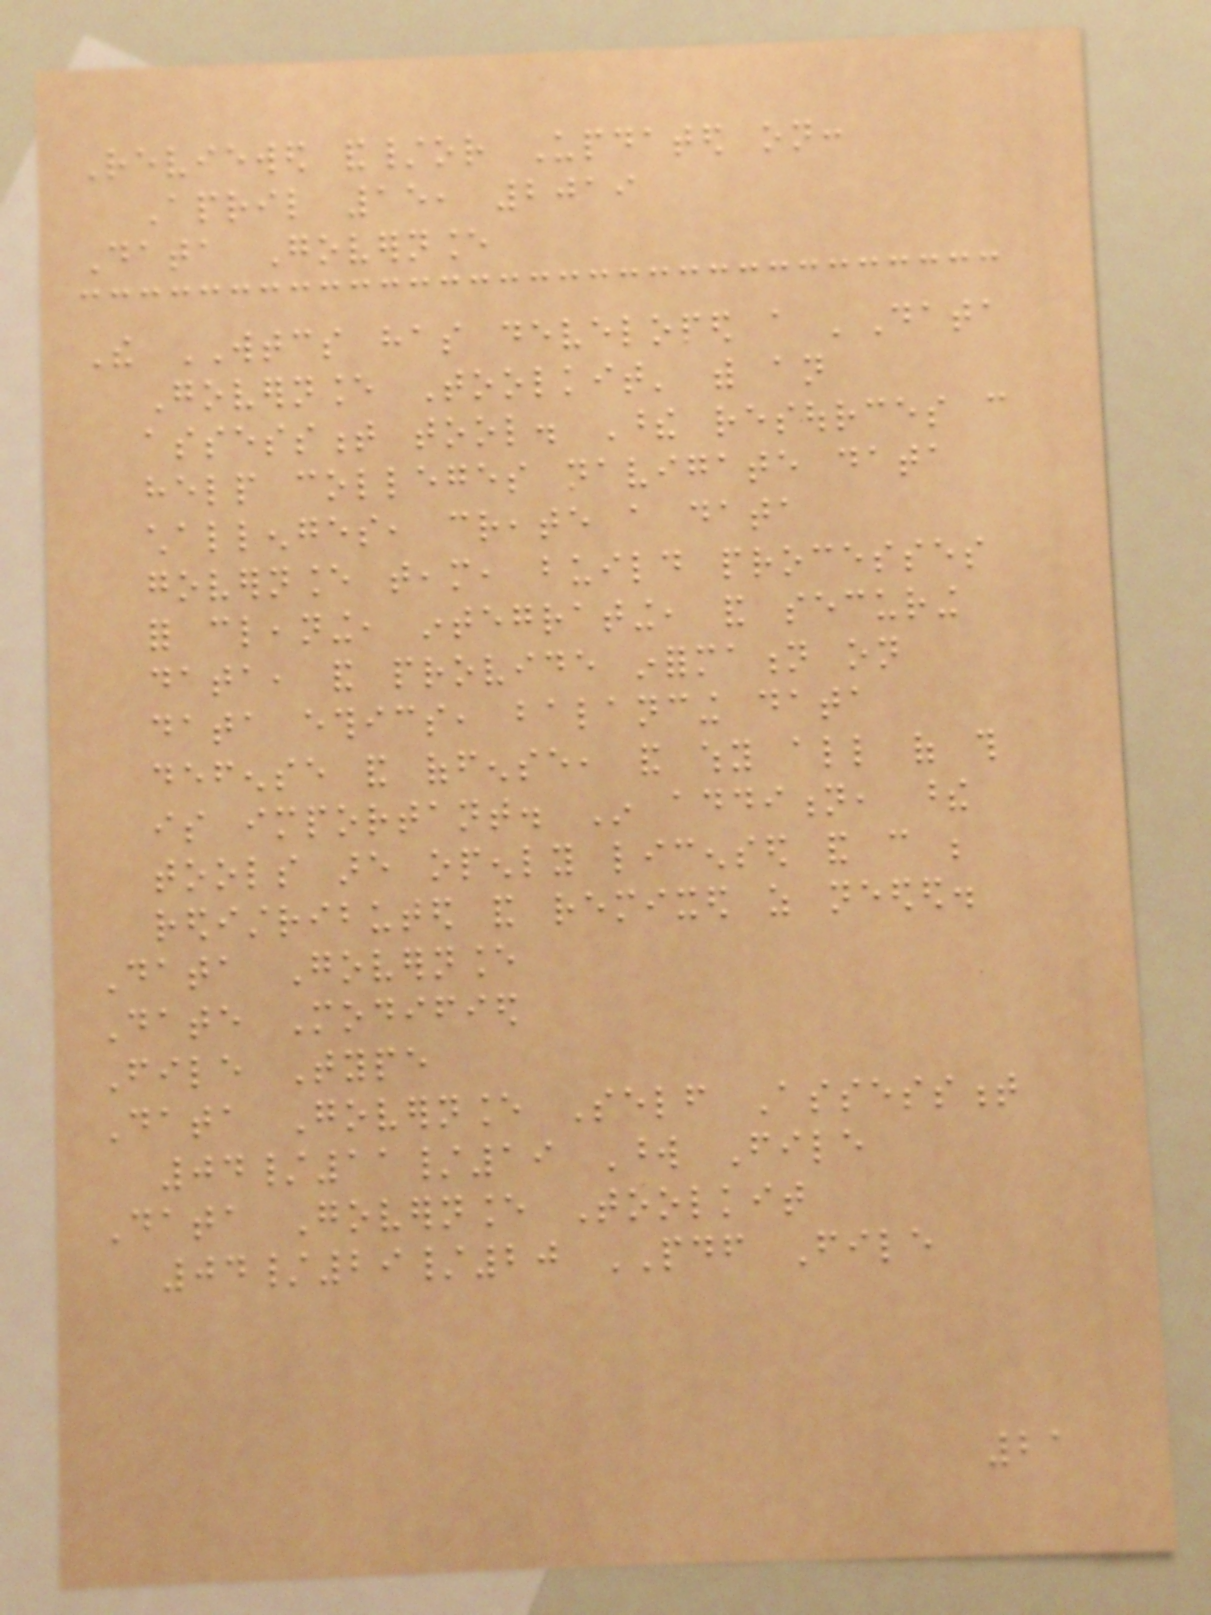Reviewed and/or Updated on:
April 15, 2019
Data Governance
The WTCS has developed a 'Data
Governance Toolkit' with an
assessment tool. These resources can
help colleges navigate data
challenges, create a data
governance team, build processes
for cleaning, integrating, and securing
data, and provide information on
data ethics, balancing data
defense and offense, and why all of this
is important. In addition, these
tools are openly licensed and can be
redistributed and remixed as needed.
Data Governance
Date Modified
File Type
Data Governance Self Assessment
04/11/19 Word File
Data Governance Toolkit
04/29/20 PDF File
21
